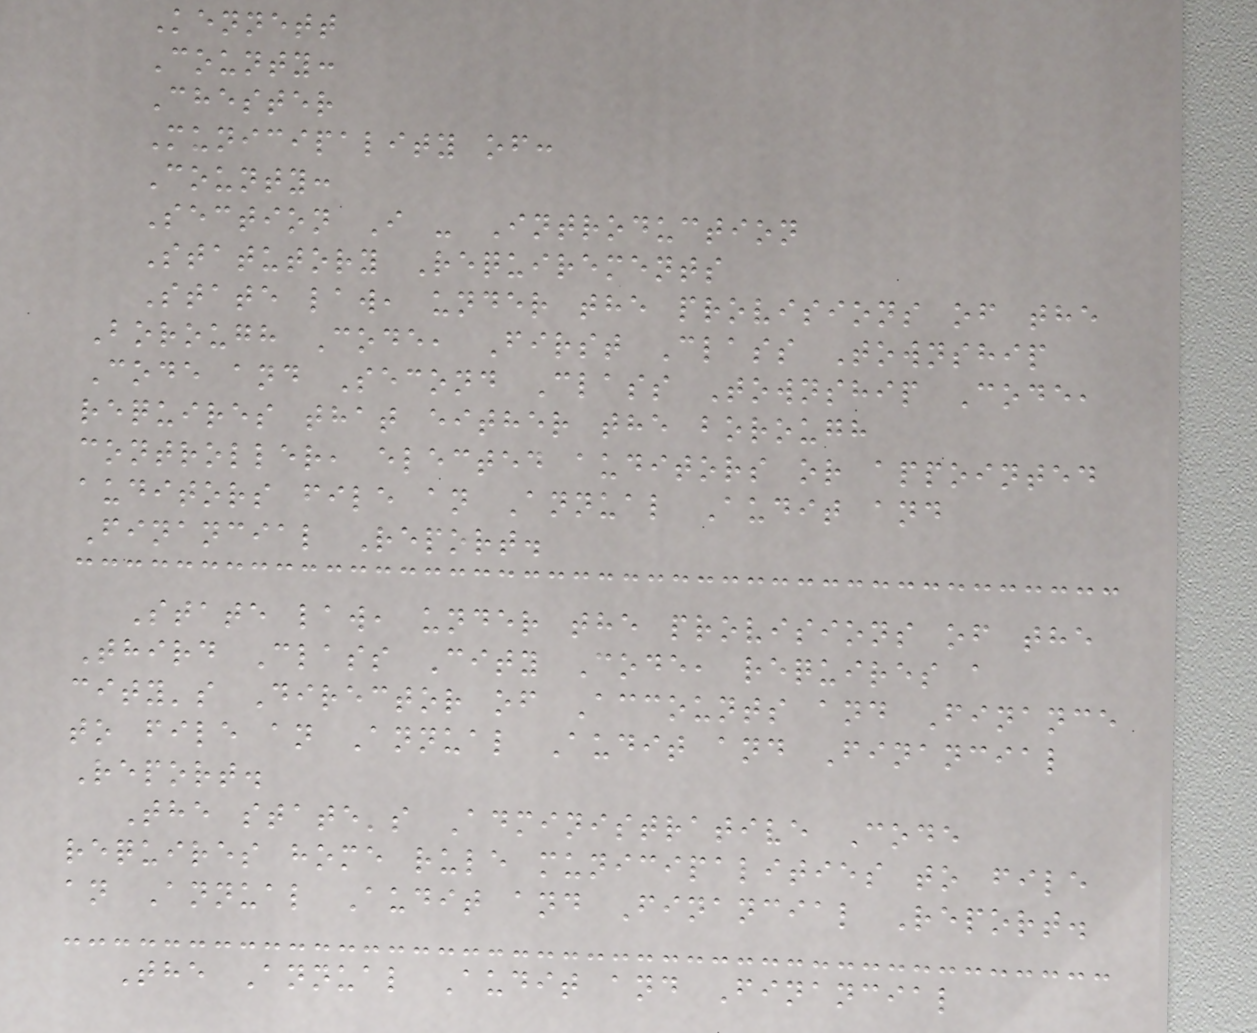Kennett
County:
Chester
Municipality of:
County:
Section I - Introduction
Statutory Requirements
State law, under the provisions of the
Borough Code, First Class Township
Code and Second Class Township Code,
requires that either the borough
controller, elected auditors or appointed
auditors file an Annual Audit and
Financial Report.
State law, under the provisions of the
Third Class City Code, requires a
city's Director of Accounts and Finance
to file an Annual Audit and Financial
Report.
The state's Administrative Code
requires home rule municipalities to file
an Annual Audit and Financial Report.
The Annual Audit and Financial
